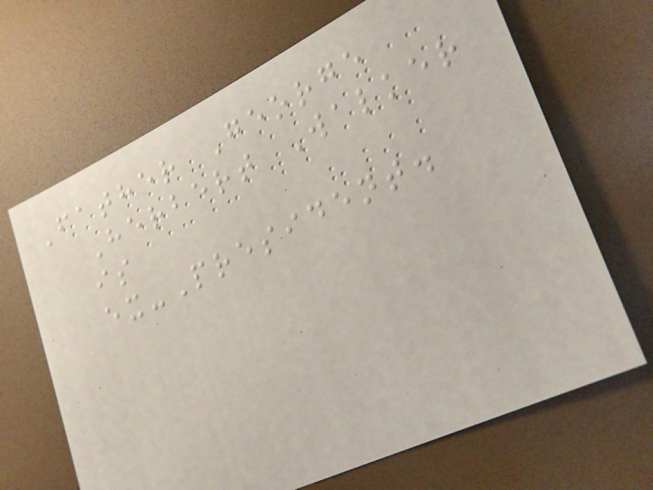Father George
Herbert Walker
is
ex-President.
